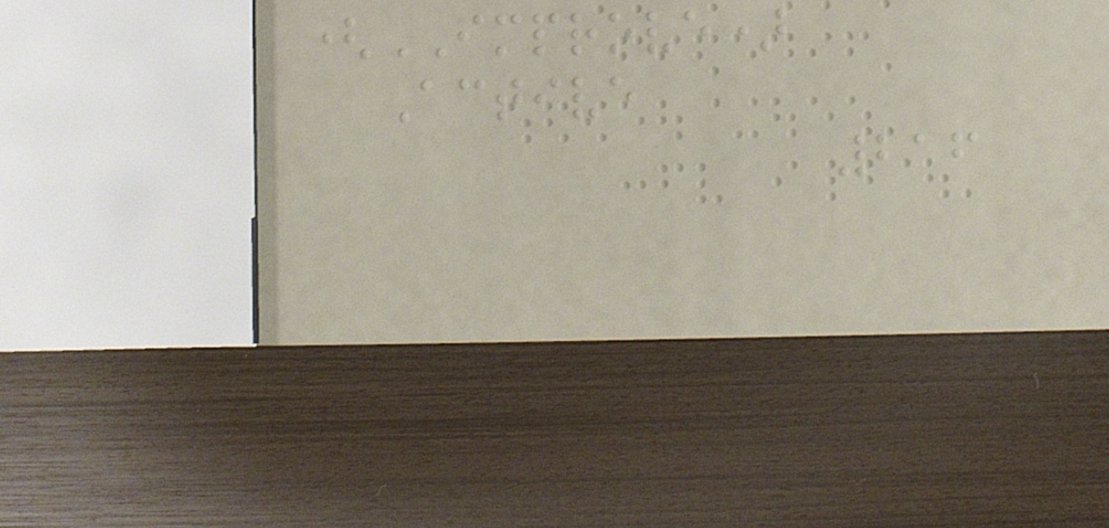(IMPROVE)
Active
216
